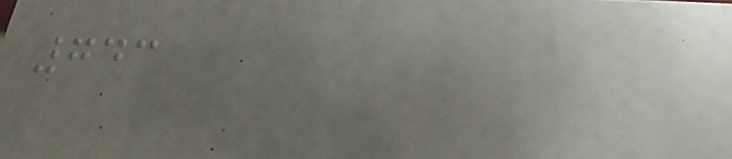743
